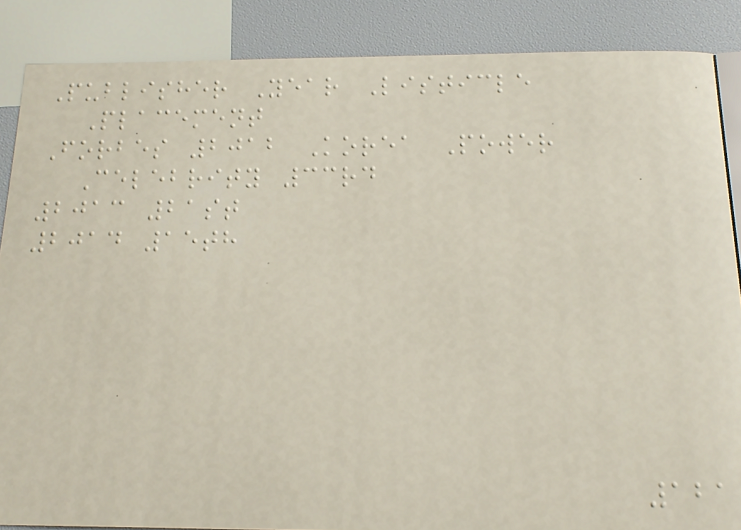Publisher Year Listicle
Placement
Forbes 2012 Korea Power
Celebrity 33rd
2013 21st
2014 15th
121
